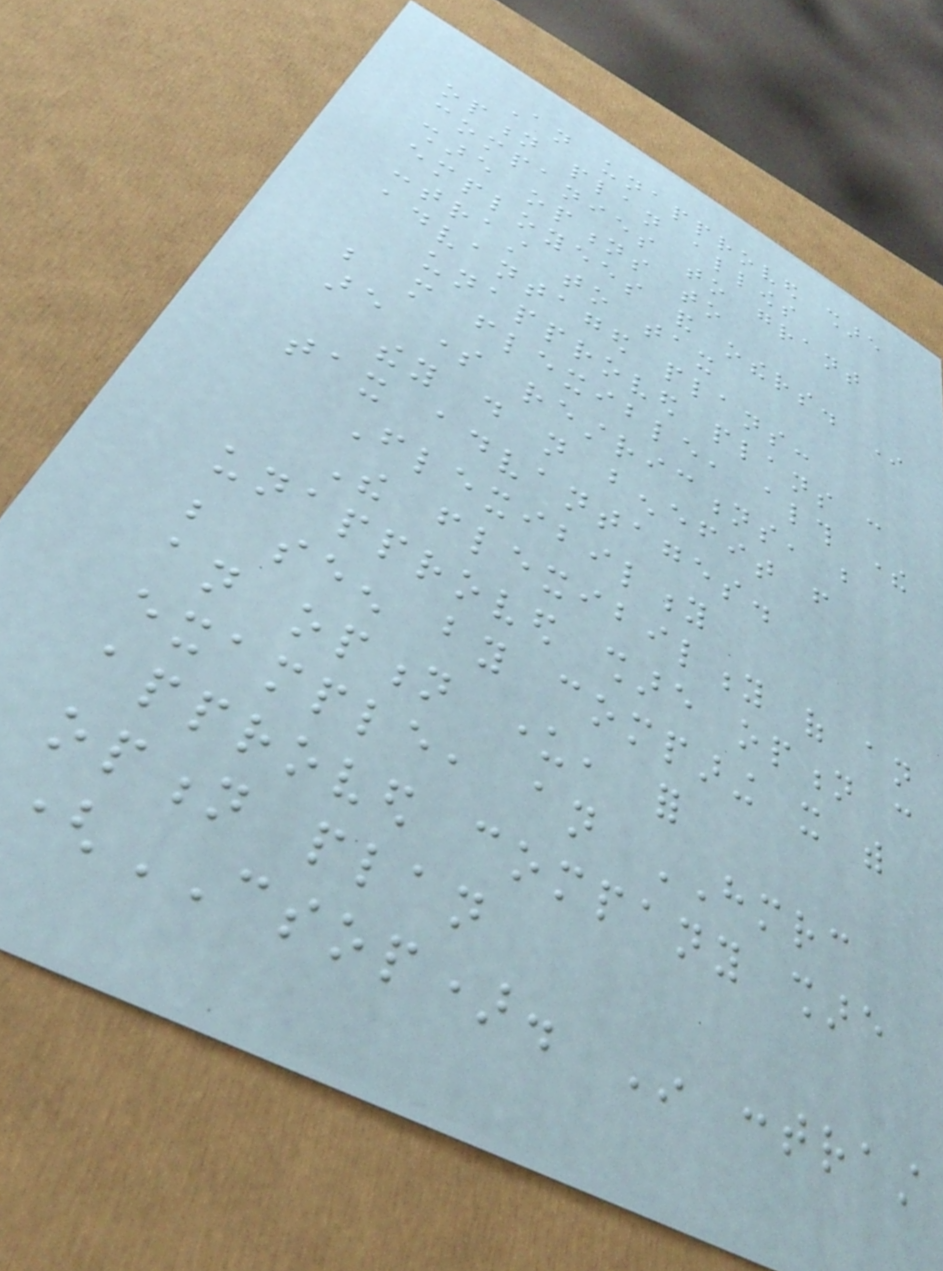An unapproved share
option plan allows
companies to grant
share options to
employees and others. In
contrast to tax
advantaged plans:
unapproved plans can
be more flexible, although there
are some restrictions, but
they do not benefit from
tax advantages.
Flexibility
The flexibility of an
unapproved share option can
be seen by comparing it with
an option under, for
example, an HMRC
approved company share
option plan
(CSOP). In contrast
